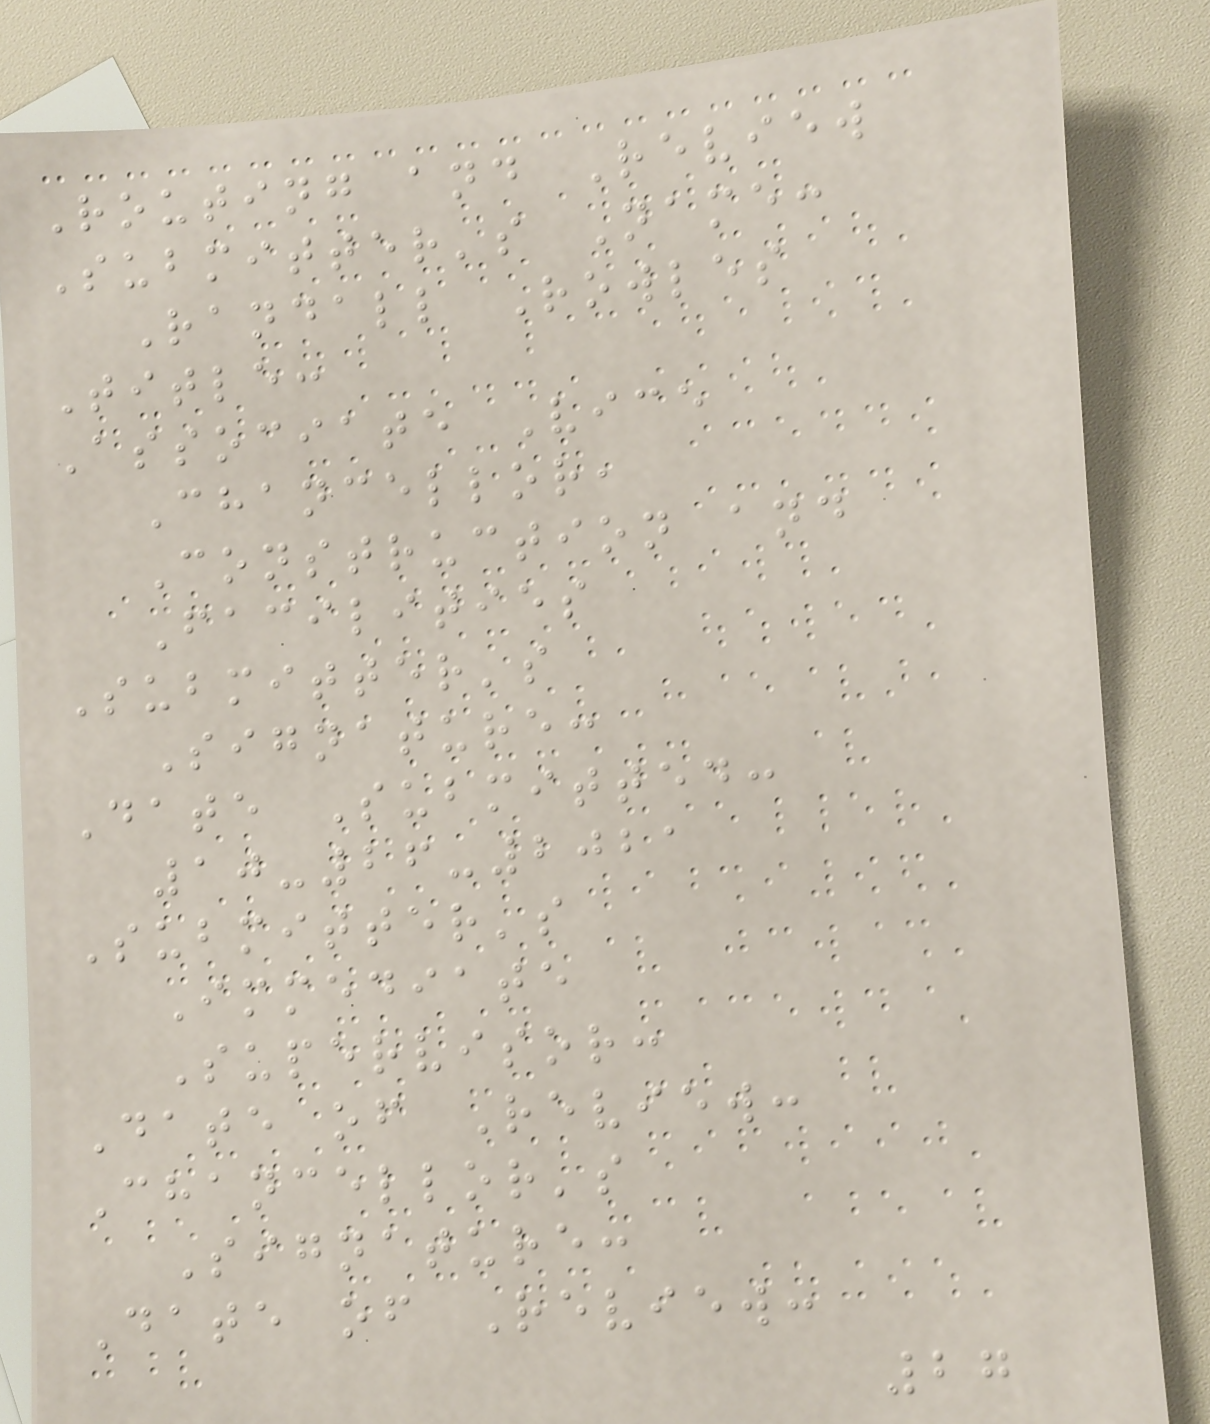Routing and Review
Submitter's Name:
Randall Rowles
Title:
Associate Vice
Chancellor,
Construction and
Facilities
Submitter's
Signature:
Date Submitted:
10-26-2021
Submitter's
Immediate
Supervisor:
Date of Review:
Chancellor's
Signature:
Date of Review:
27
